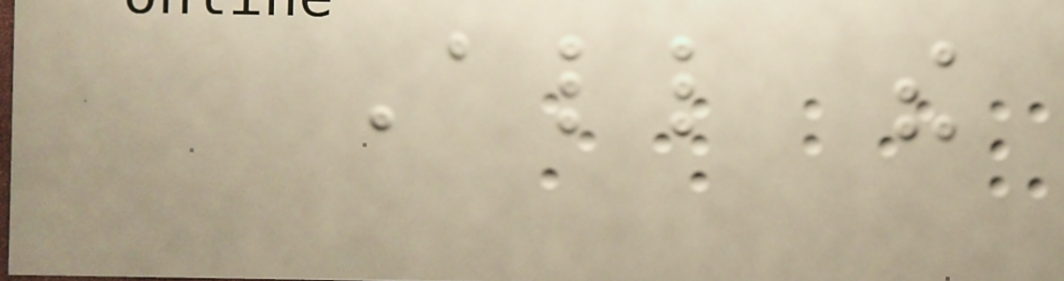All the
